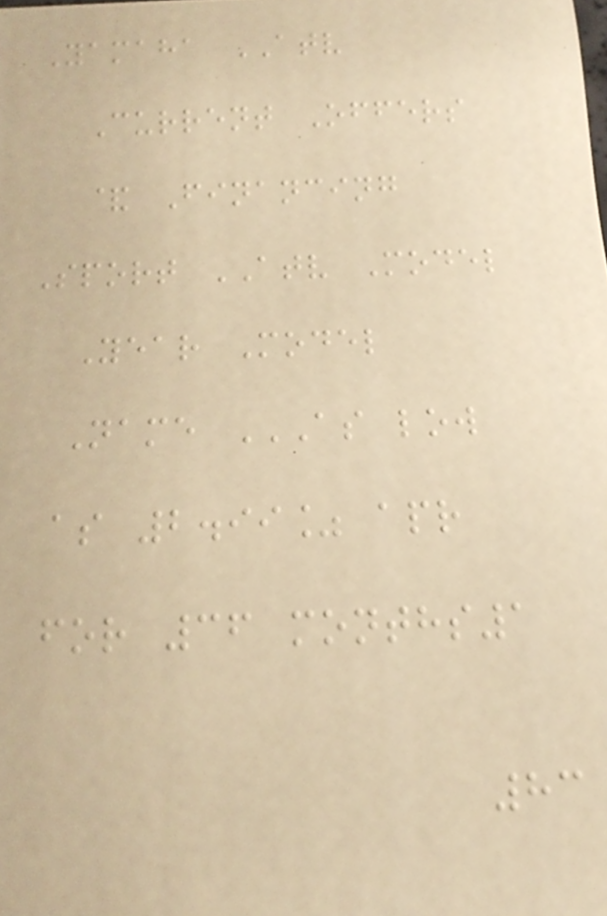Yamaha ATV
Current Offers
& Financing
Sport ATV Model
Year Model
Name AS LOW
AS 2.99% APR
FOR 36 MONTHS1
83
